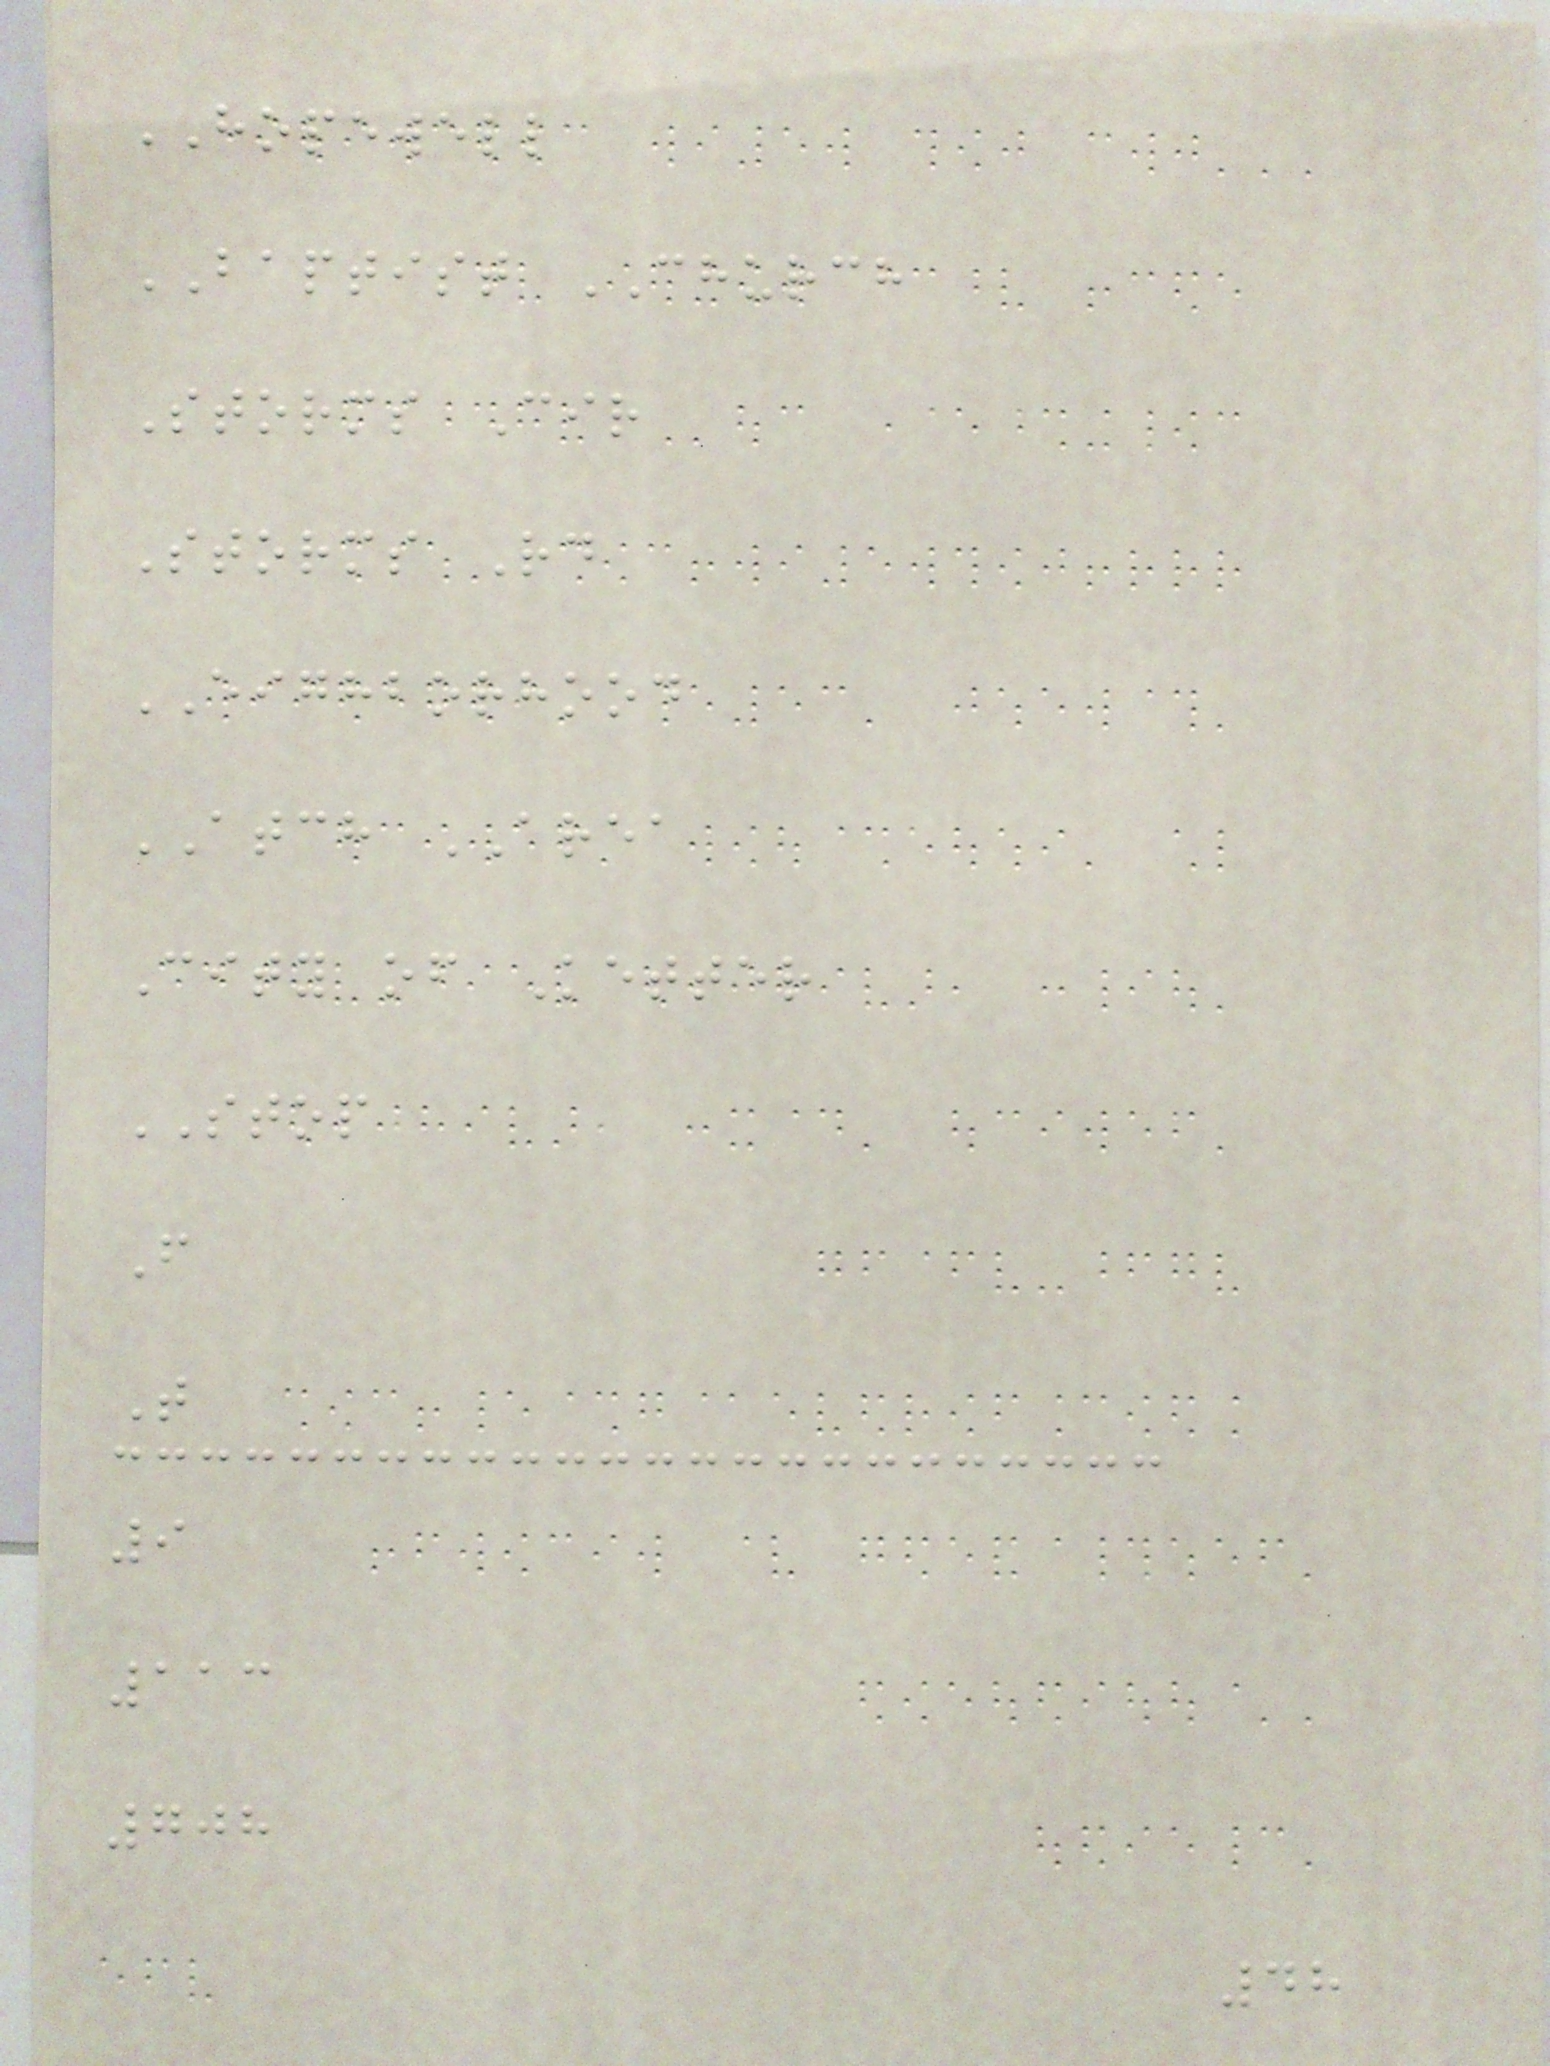HOPEWELL
BAPTIST CHURCH
Storms Cir
Storms Rd
EIGHBORHOOD
ATCH AREA
City of Ketter
STOP
F
T
9
113
708
48
